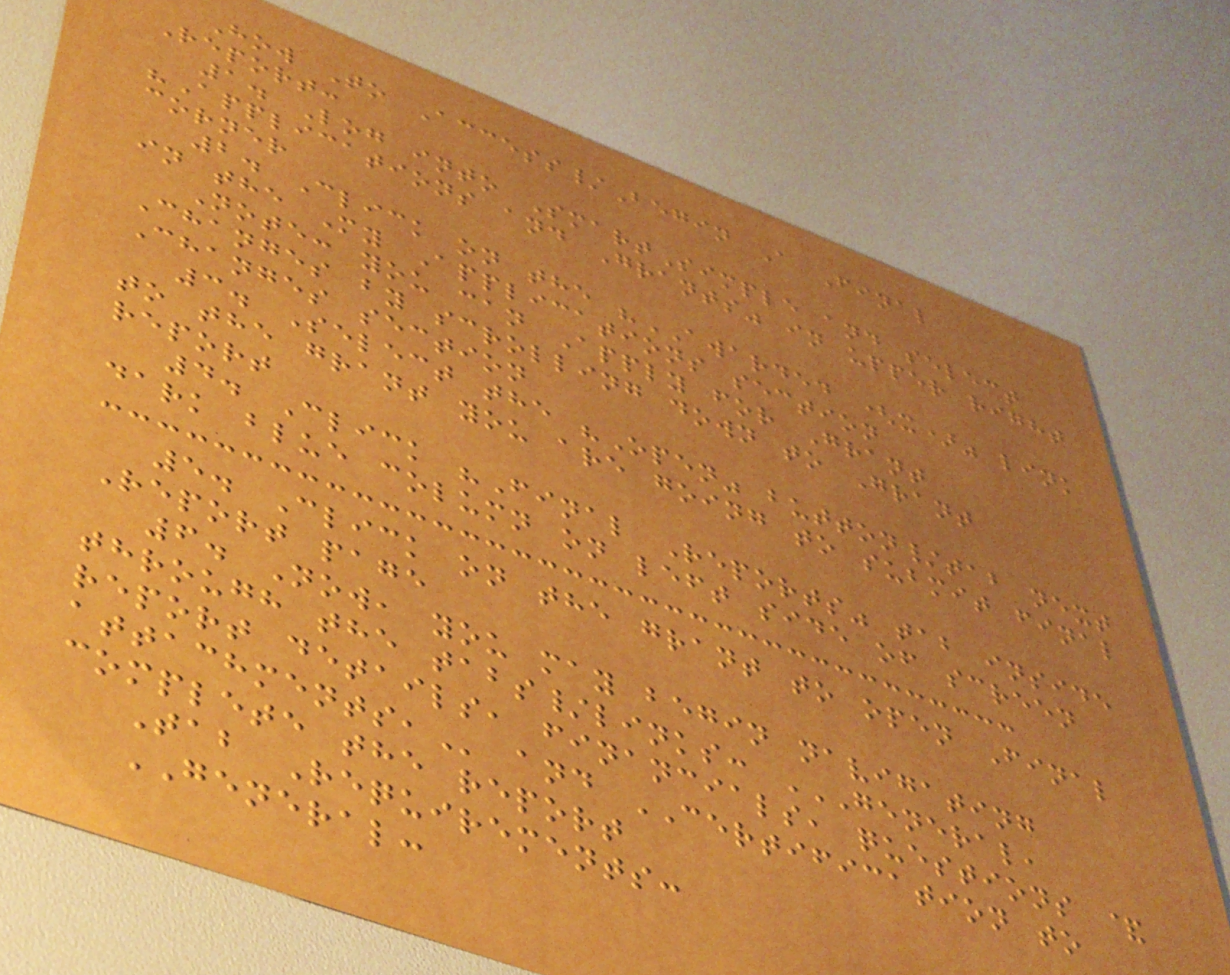How To Access/Begin A Final
Report:
1. Log into SmartSimple and select
"Applications and Grants" in upper right
corner
2. Click on the "AWARDED (x)" link
in the My Applications section
Note: you can Apply for Grant
Changes by scrolling down to Grant
Changes section
3. Select the "Open" button/tab next
to the grant you are going to submit final
report
4. Click "Final Reports" tab inside
dark blue column on left side of screen
5. Click on the grant to open Final
Report page
6. Now, you may begin navigating
through the tabs/links: GENERAL,
REPORT DETAILS, FINANCIALS, QUESTIONS &
ATTACHMENTS, and CERTIFICATION to
complete the report
Tab Requirements:
GENERAL:
